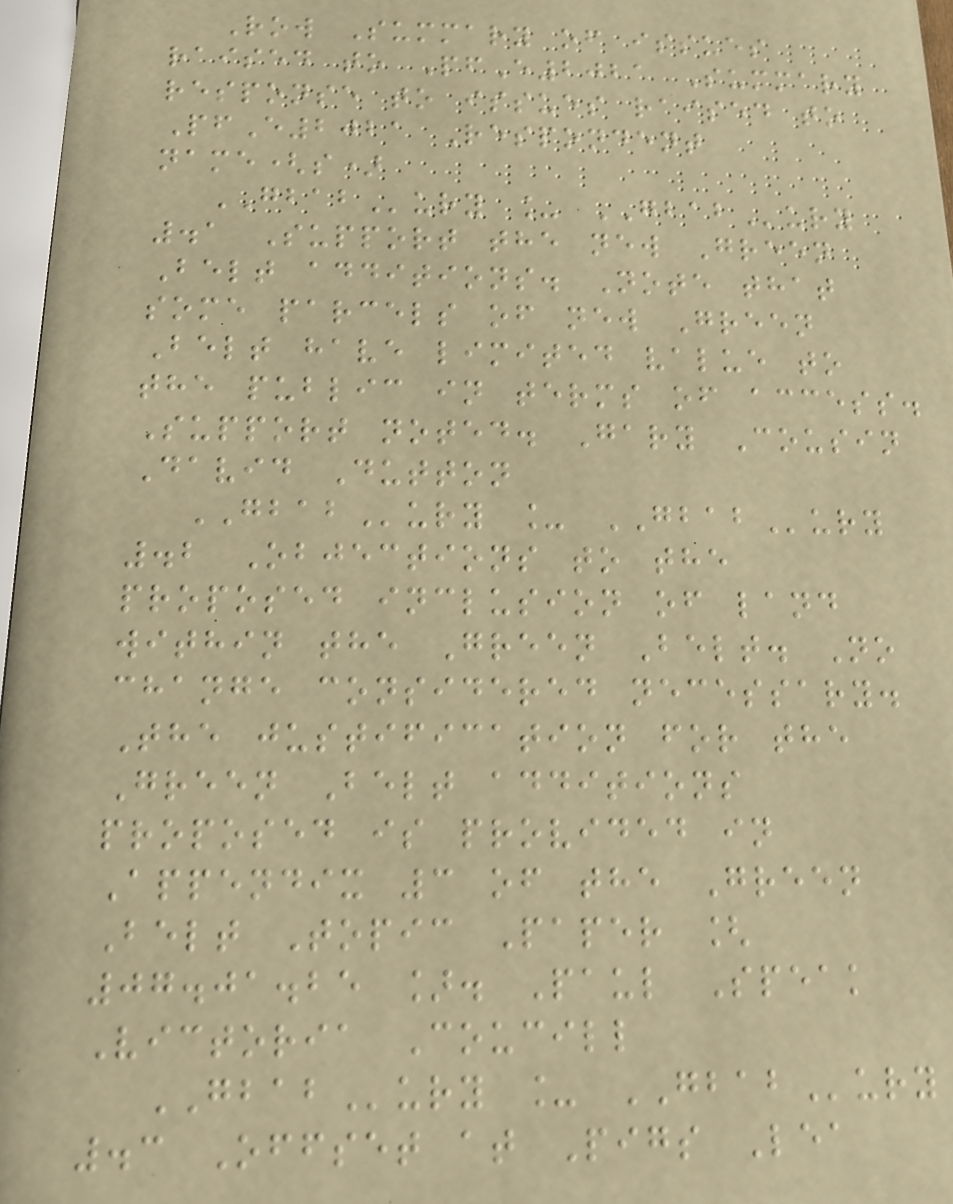Row Summary of issues
raised to PfE2021 Summary
response to issues raised to
PfE2021 Respondent
name(s)
GBABury _ GBABury
.1 Support the new Green
Belt additions. Note that
some parcels of new Green
Belt have limited value to
the public in terms of access.
Support noted. Gary Cousin
David Dutton
GBABury _ GBABury
.2 Objections to the
proposed inclusion of land
within the Green Belt. No
change considered necessary.
The justification for the
Green Belt additions
proposed is provided in
Appendix 3 of the Green
Belt Topic Paper [
07.01.25 ]. Paul Speak
Victoria Coucill
GBABury _ GBABury
.3 Offset at Pigs Lea
